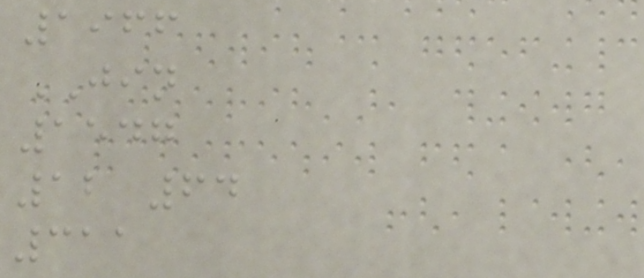1966
JIN
1547
12 64
311
